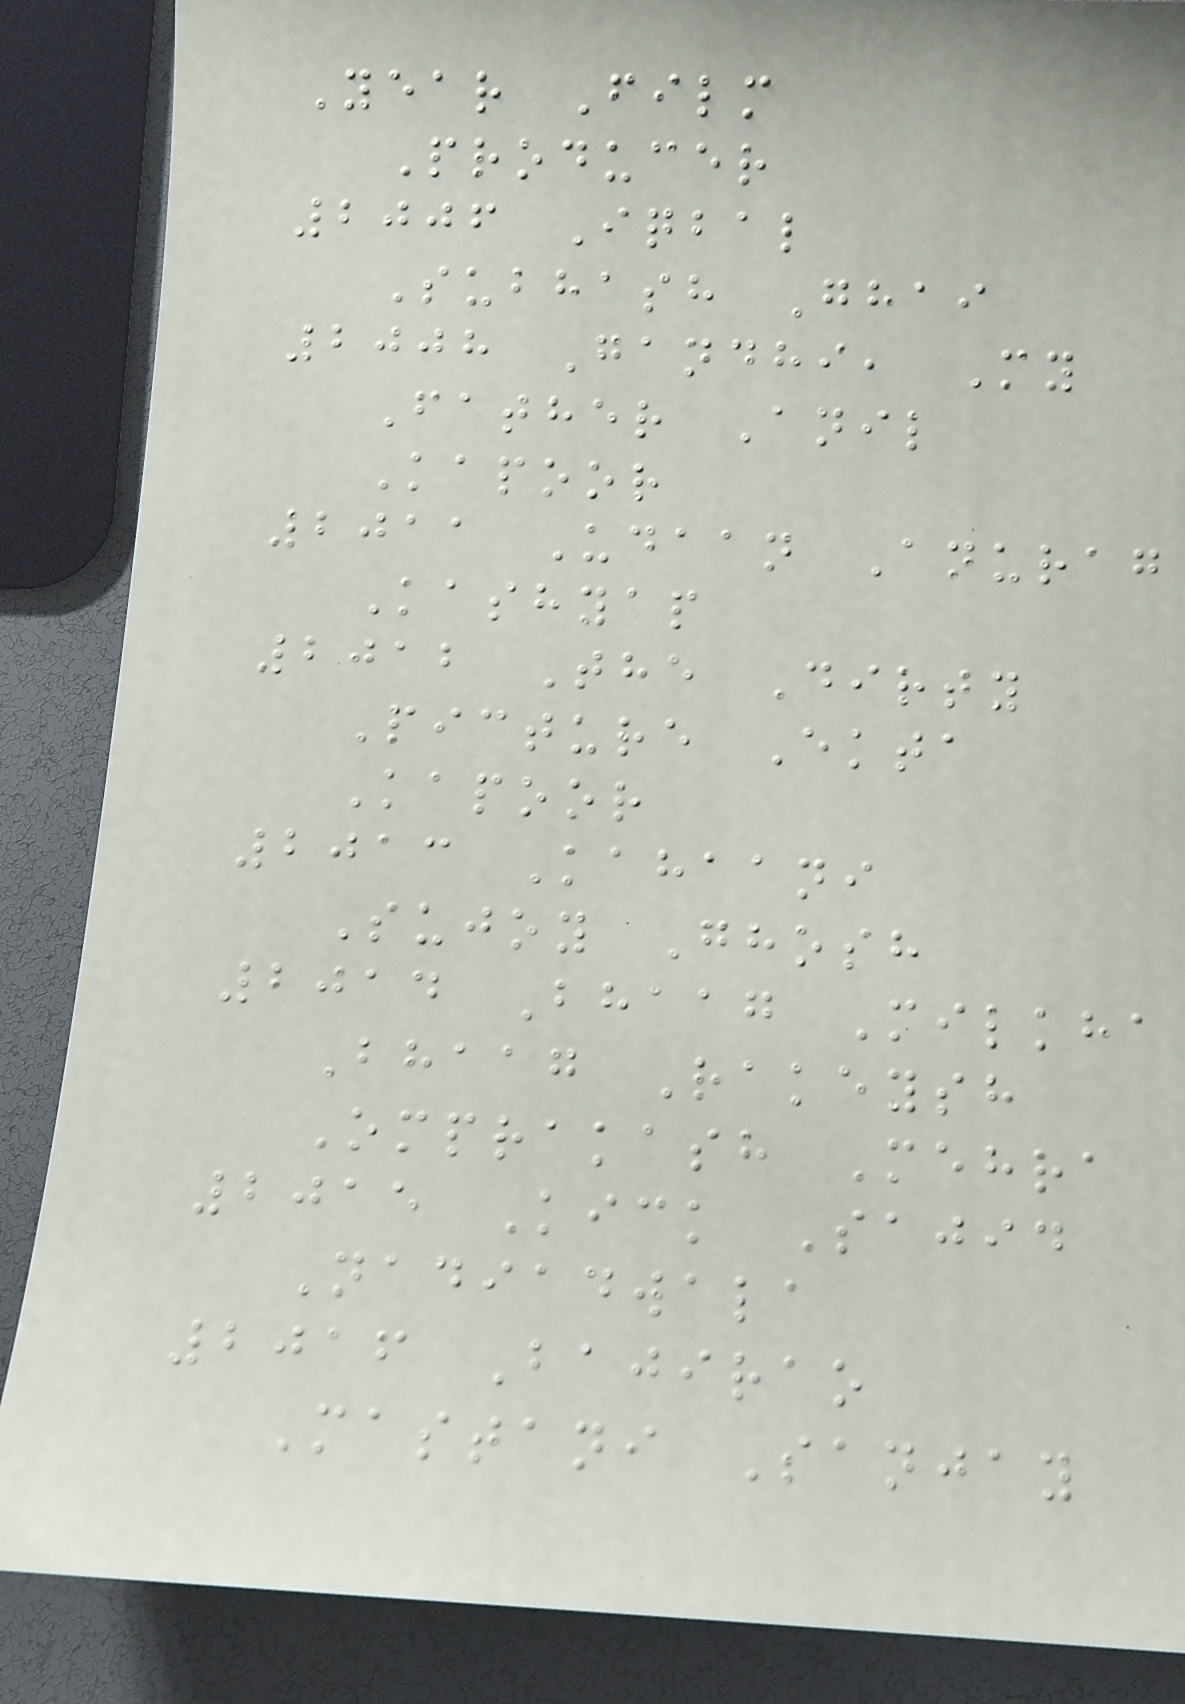Year Film
Producer
2006 Iqbal
Subhash Ghai
2008 Gandhi, My
Father Anil
Kapoor
2011 Udaan Anurag
Kashyap
2012 The Dirty
Picture Ekta
Kapoor
2013 Kahaani
Sujoy Ghosh
2014 Bhaag Milkha
Bhaag Rakeysh
Omprakash Mehra
2015 Kick Sajid
Nadiadwala
2016 Bajirao
Mastani Sanjay
